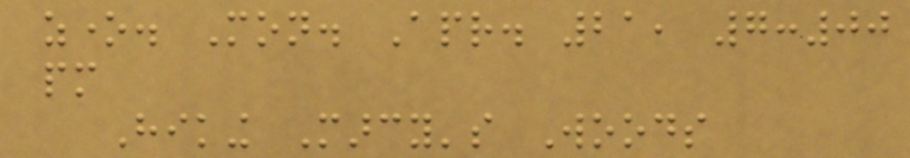zone. Mon. Apr. 21, 7:00
pm
Hiking Marcy's Woods
